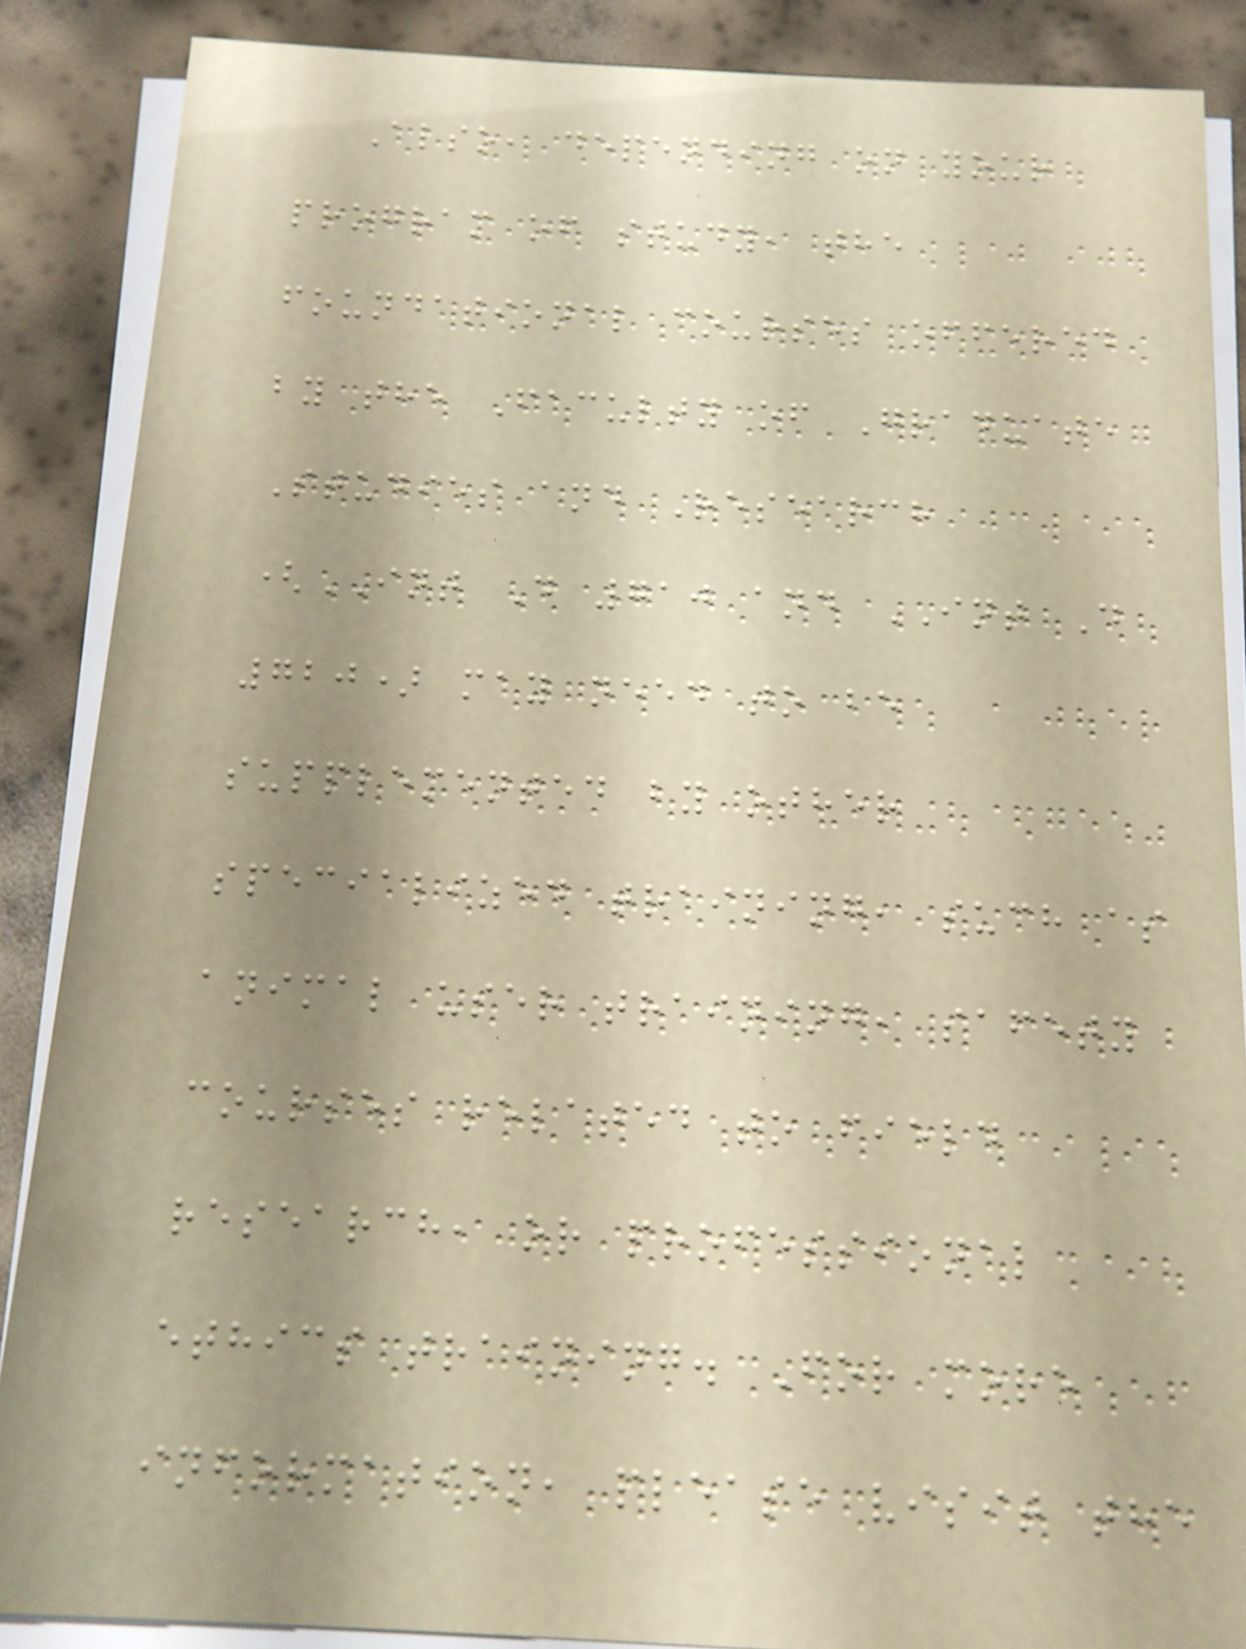Also, depending on your
program of study, the
foundational courses offered
by the Faculty of Graduate
Studies and Research
(INT D 710 and INT D
720) may need to be
supplemented by other
specialized training, such as
animal user training, safety
courses related to field
research, or professional
ethics training. For more
information, please visit the
